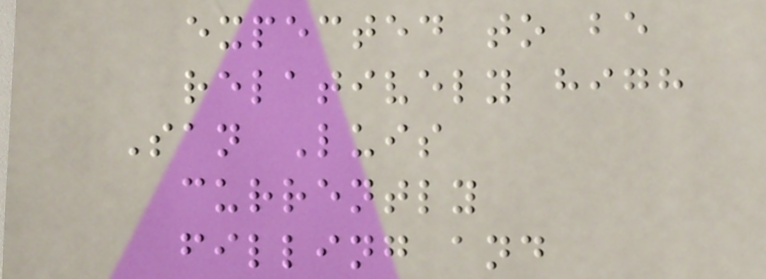expected to be
relatively high
San Luis
currently
filling and
